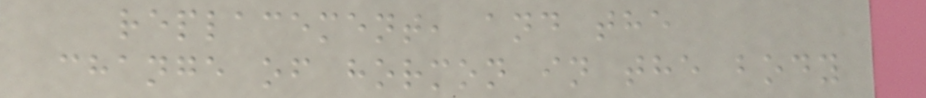replacement, and the
change of hormon in the body
